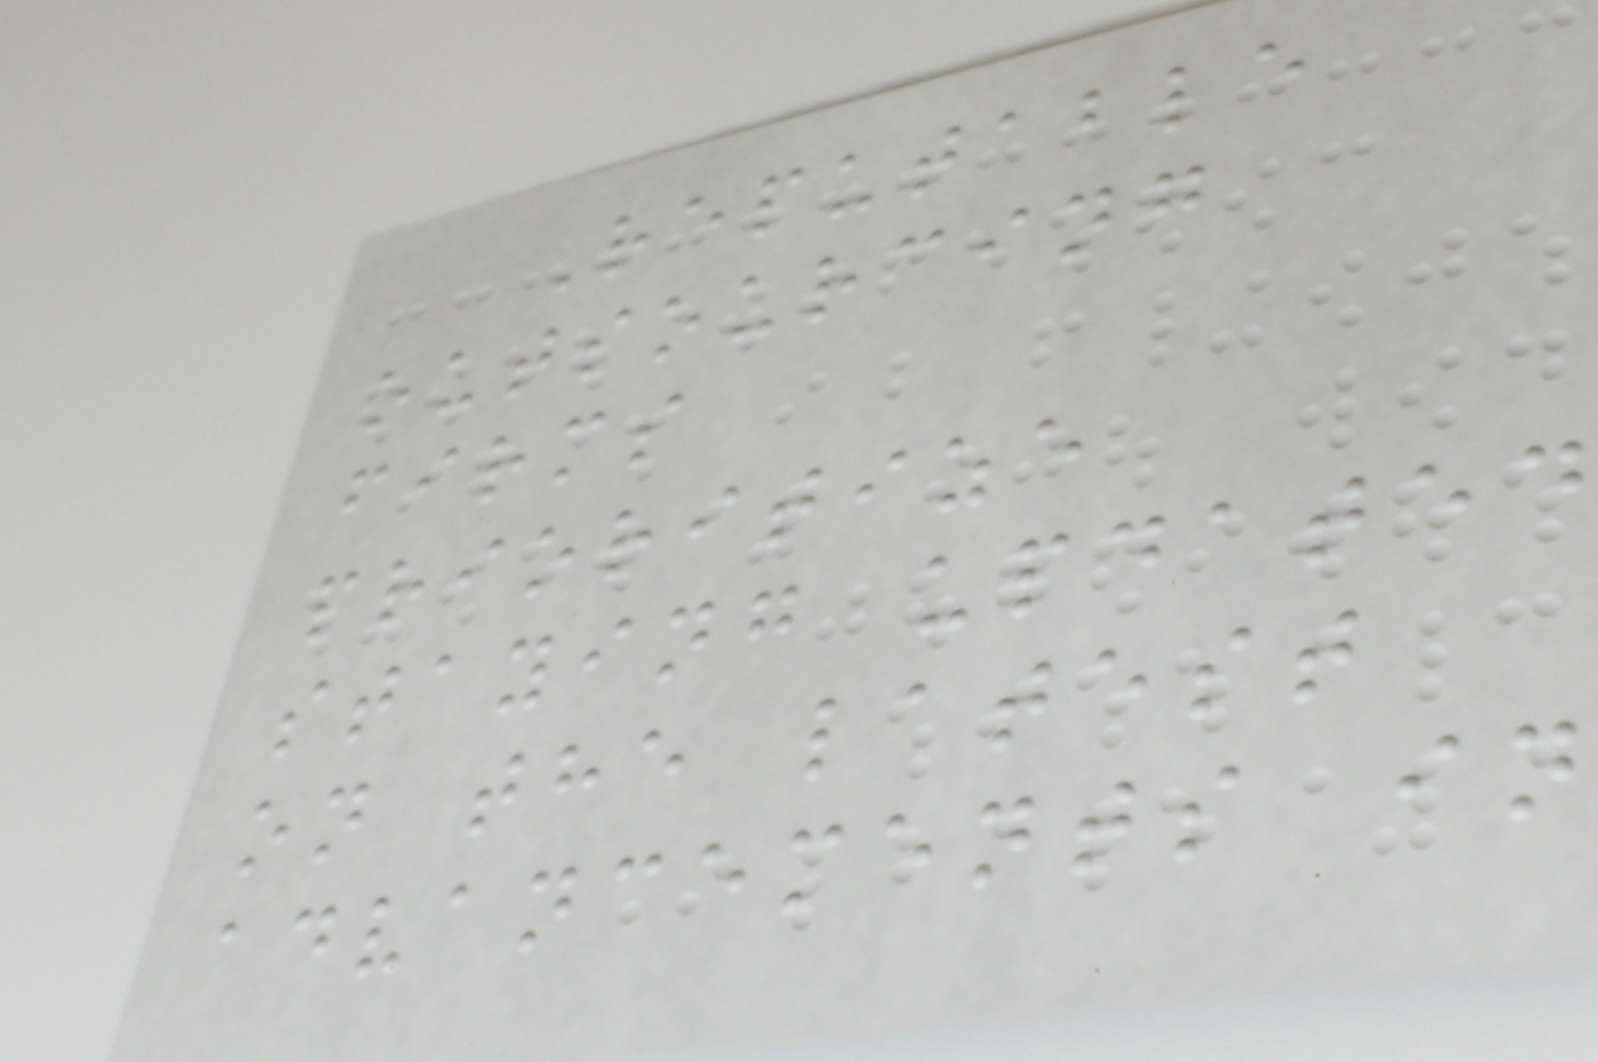Reputable
outsourcing
firms
prioritize
staying updated
on the latest
advancements in
